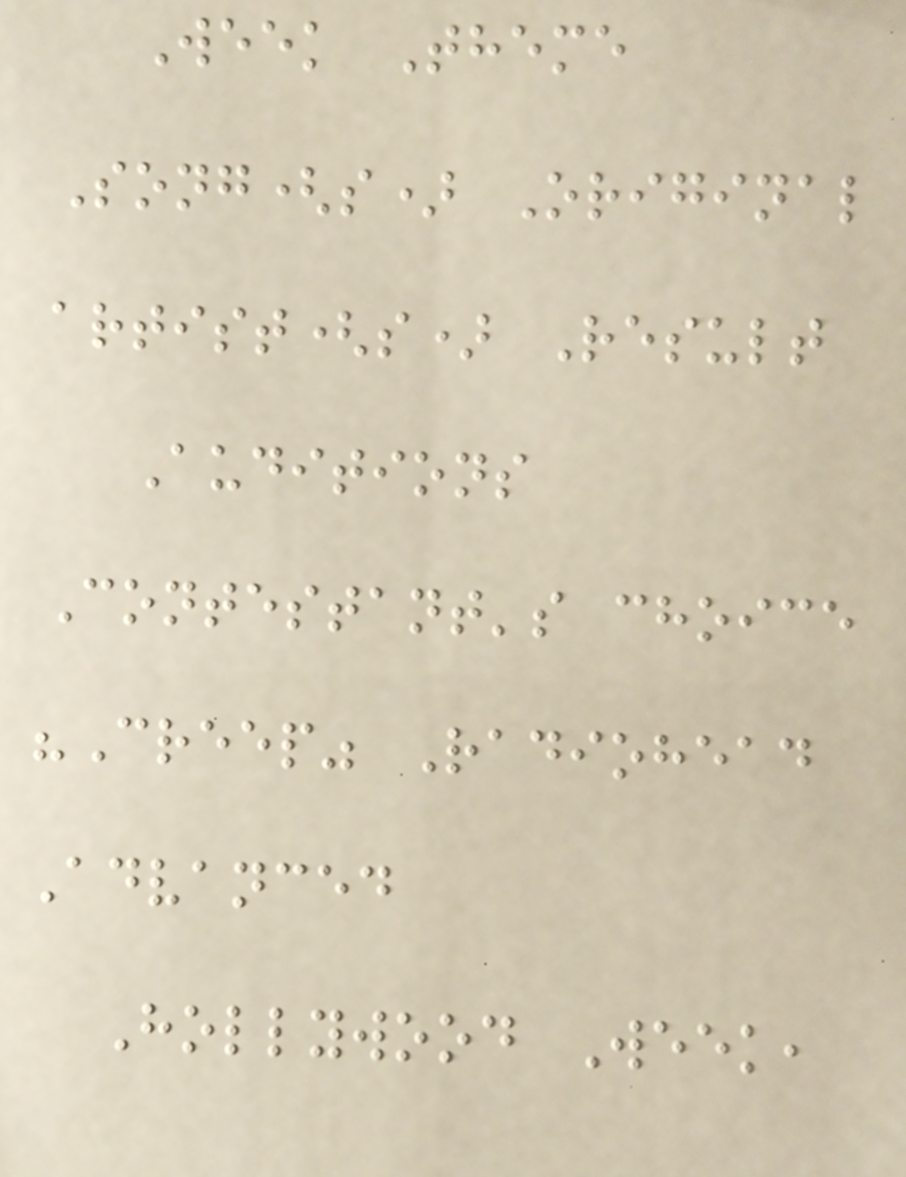Week Theme
Song(s) Original
artist(s) Result
Auditions
Contestant's choice
"Creep" Radiohead
Advanced
Hollywood Week,
